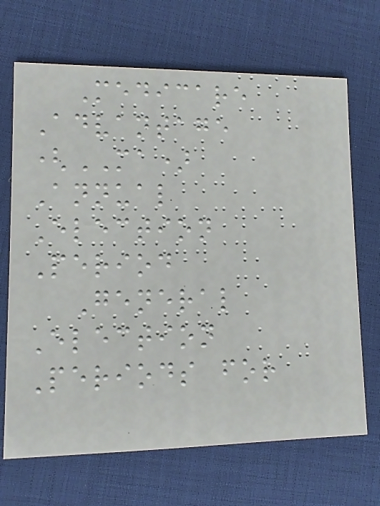Medicare
Advantage
(MA)
Annual
Election
Period
General
Election
Periods for
